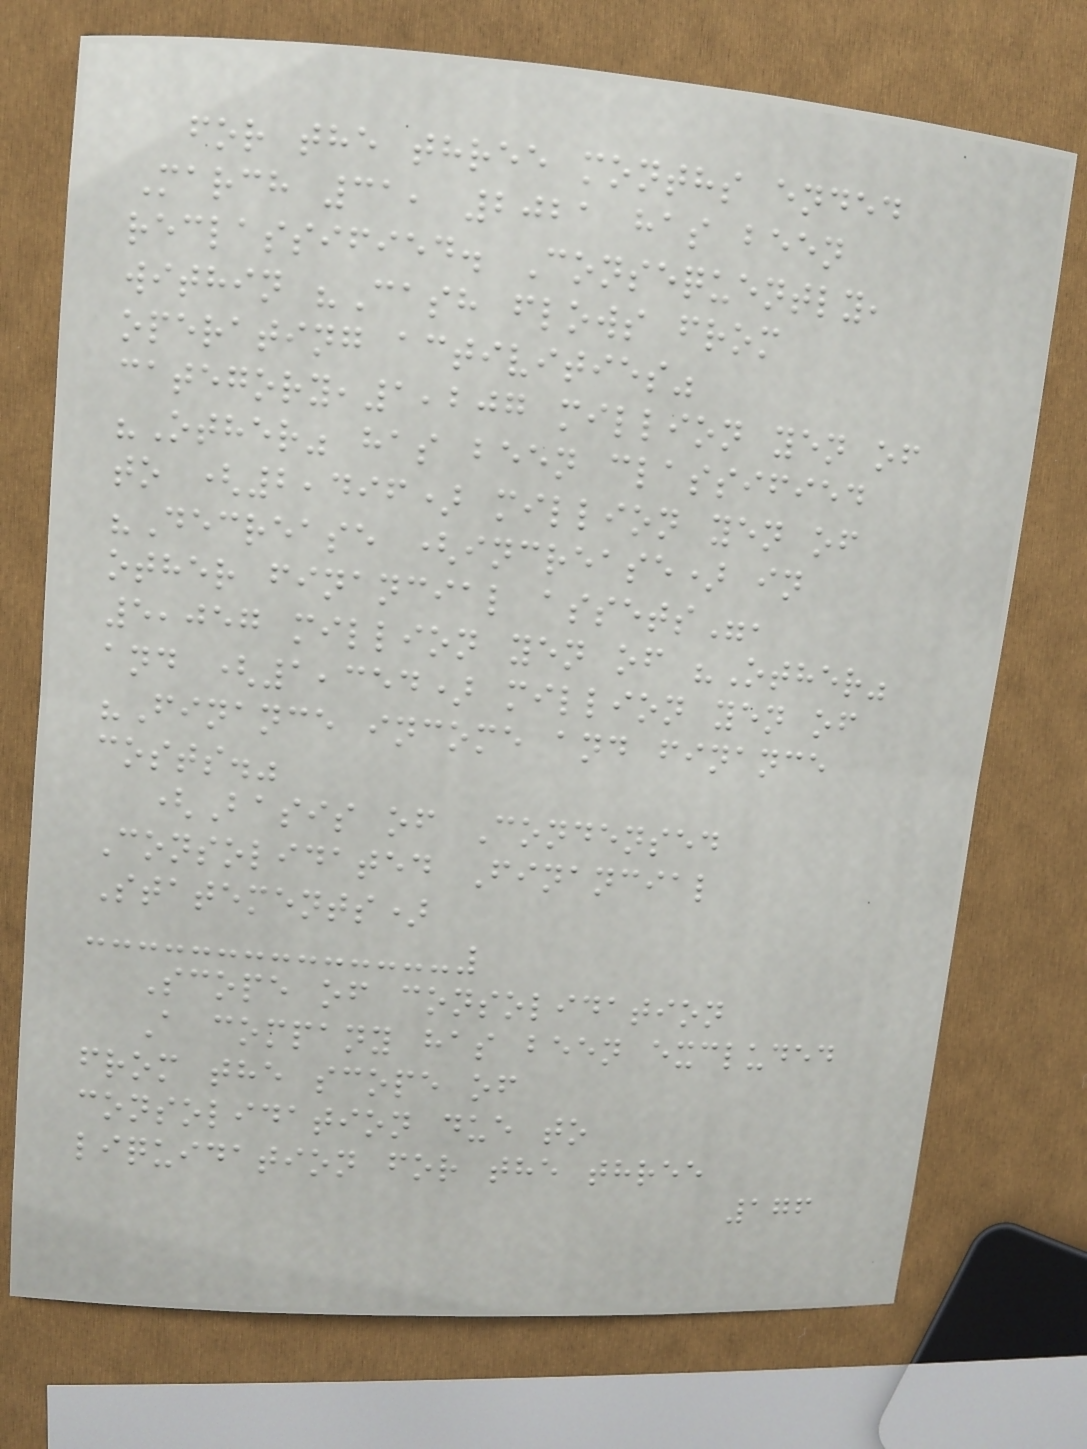for the three months ended
March 31, 2021 has been
reclassified. Consequently,
within "Cash flows from
operating activities"
category,1,207 million yen of
"Other" has been classified
to (2,496) million yen of
"Decrease (increase) in
other financial assets",
5,057 million yen of "Other"
and (1,354) million yen of
"Finance income and finance
costs."
(Basis of Condensed
Consolidated Financial
Statements)
Scope of consolidation
A company has been excluded
from the scope of
consolidation due to
liquidation for the three
176
